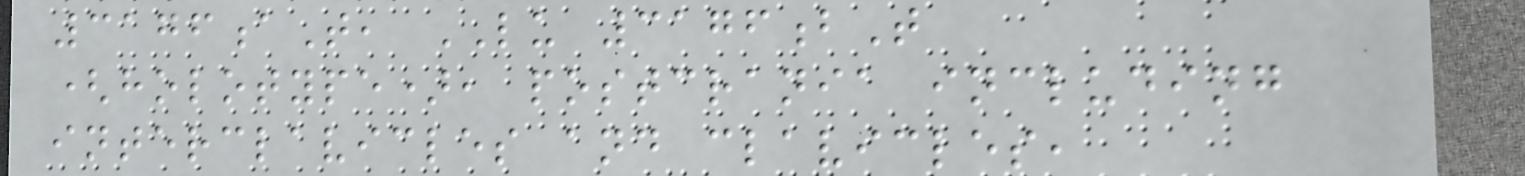3176aT, LU 3176bT
(holotype), postcrania including
interclavicles and clavicles,
